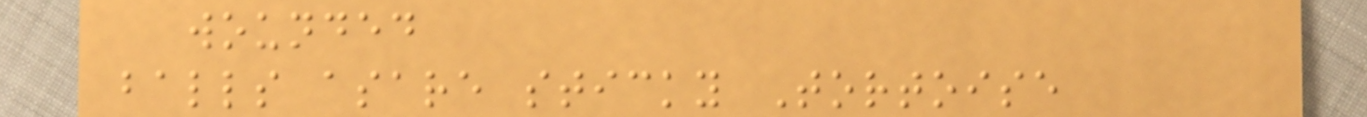wounded
balls asare sticky Tortoise
